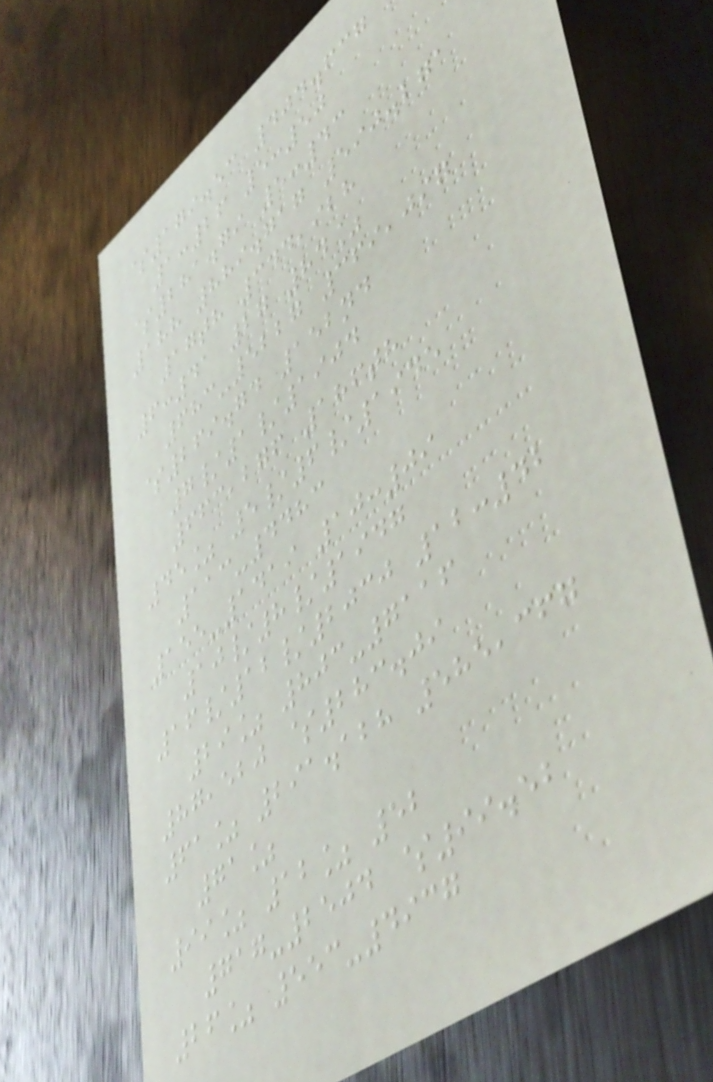$179.53 404.637
1:26 5:50
$281.79 5:43
188 889.717 590.271
17th 344,928
6:41 27 84%
683-5227 369,097
$269.74 152nd
7/1/1904
663,276 186th
45% 5/6/1945
113-4483
155-1419 10:09
10/8/1947
16/12/2030 12:42
29% 803-7116
87,520 $283.09
61% 291.128 585,367
71%
99% 12% 52
717-2504 $99.52
26% 553-4937
